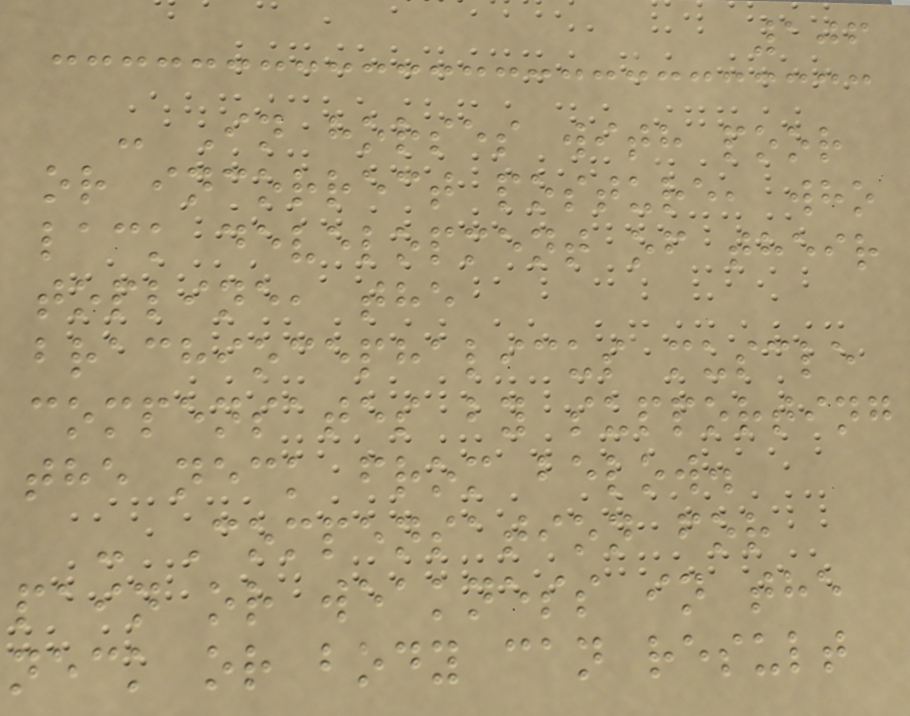106
- In horses with poor
or incorrect posture, who
lack development of their
topline, the
brachiocephalicus muscle
compensates by supporting
the neck from below.
- Compensation for
pain or weakness in the
neck or body can result
